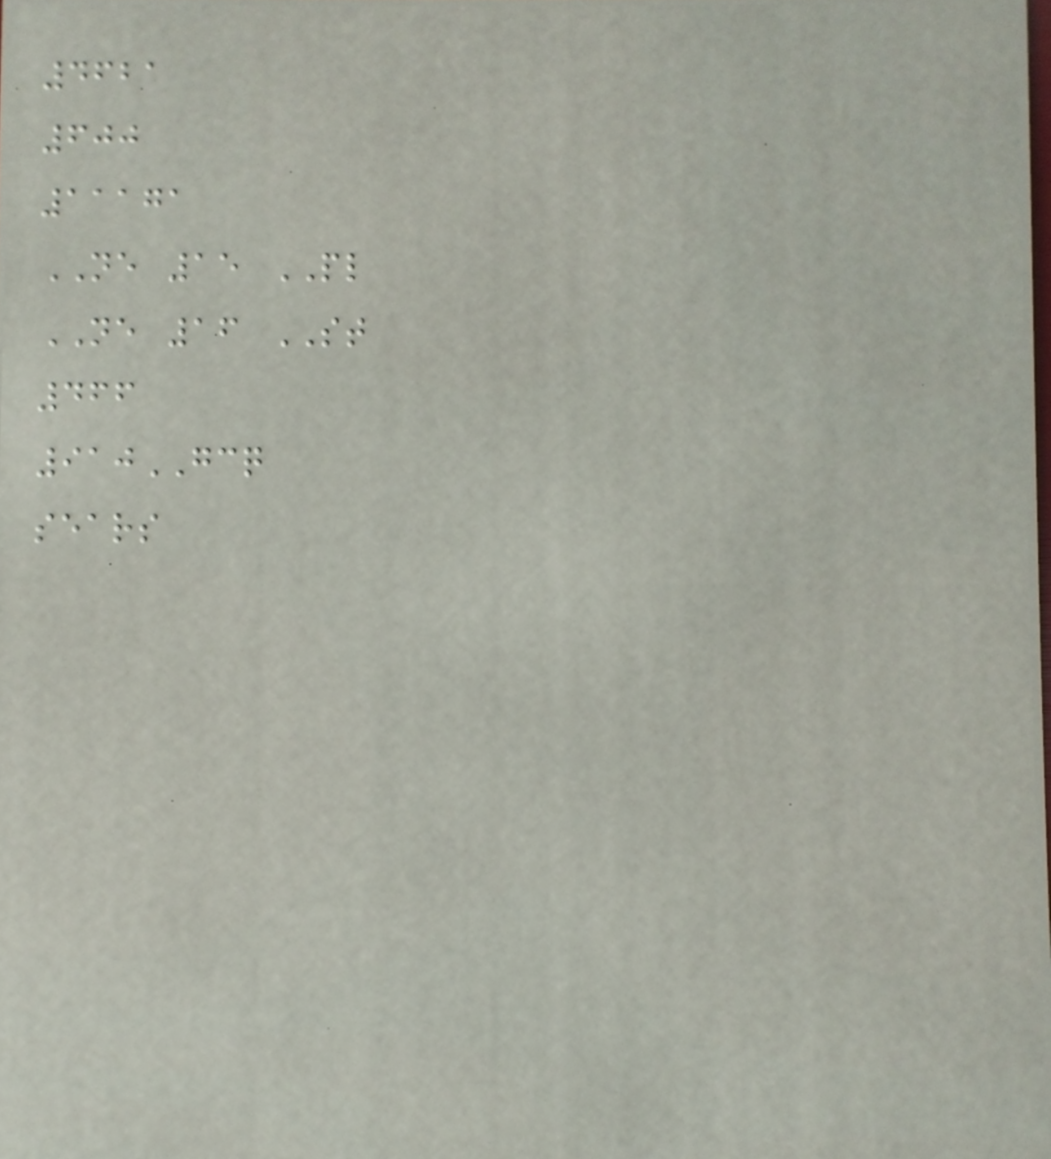4621
600
11171
NE 15 PL
NE 16 ST
466
910GCQ
sears
